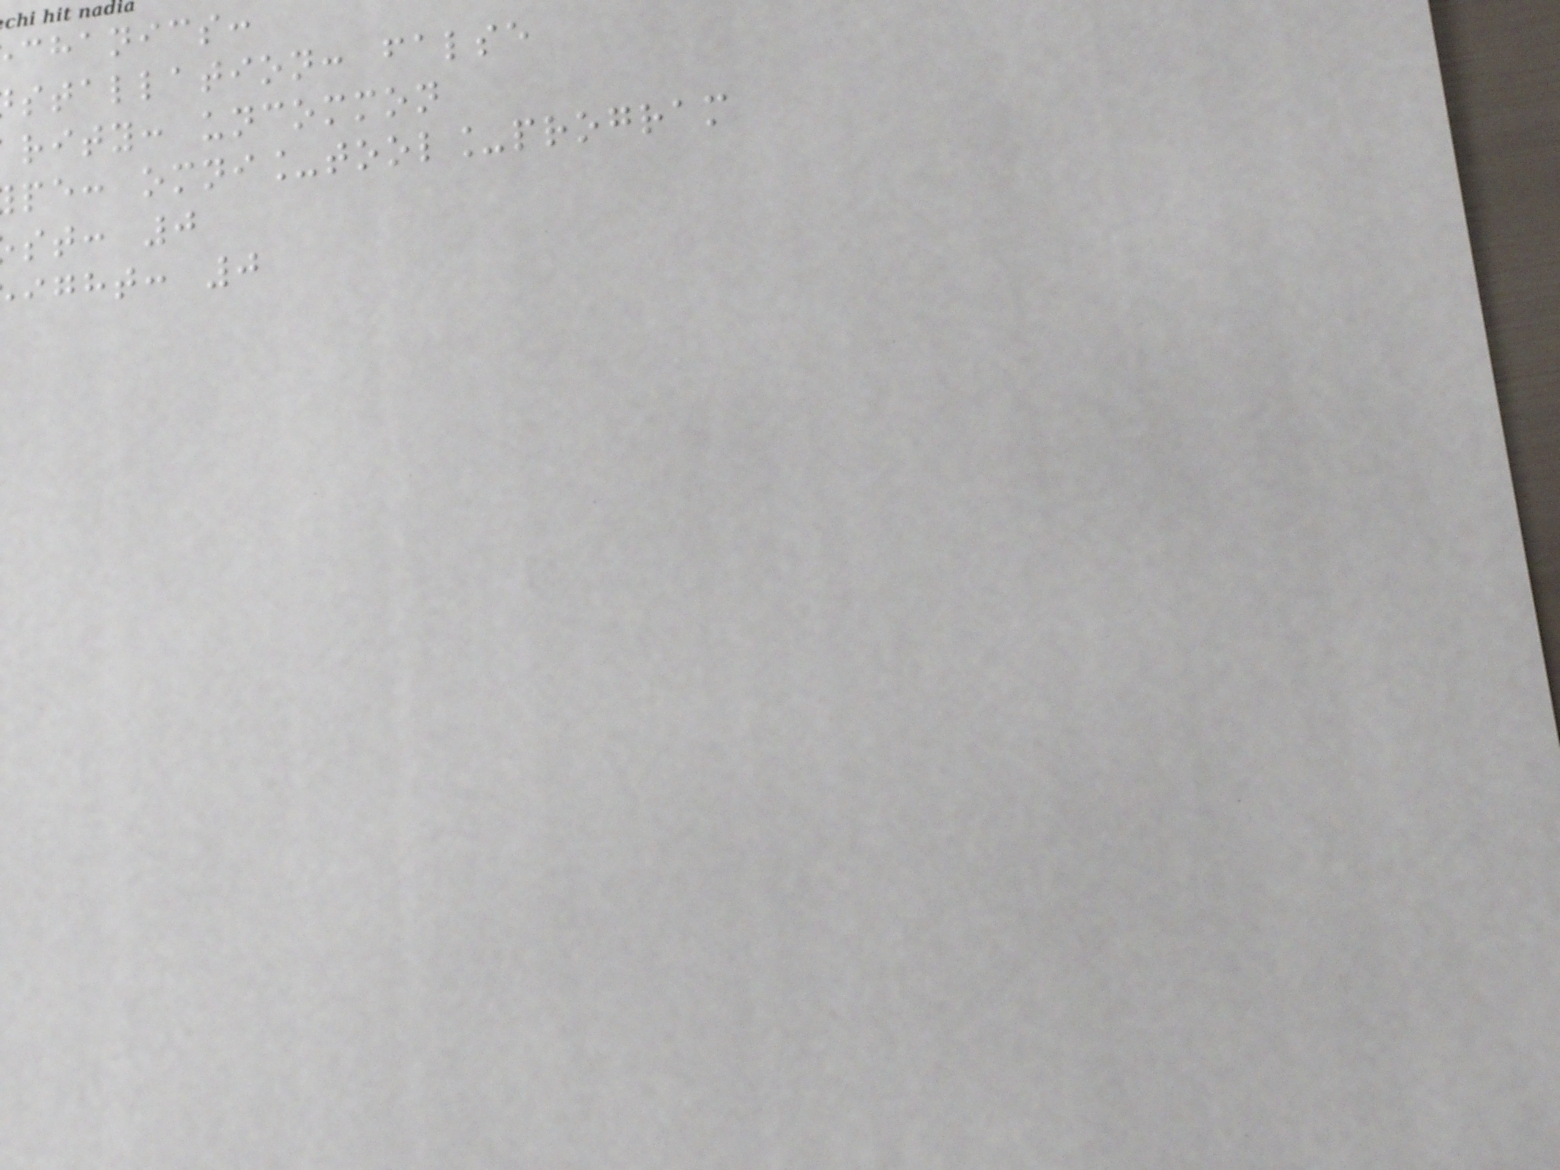chanics:
stallation: false
rity: uncommon
pe: omni_tool_program
st: 0
ight: 0
